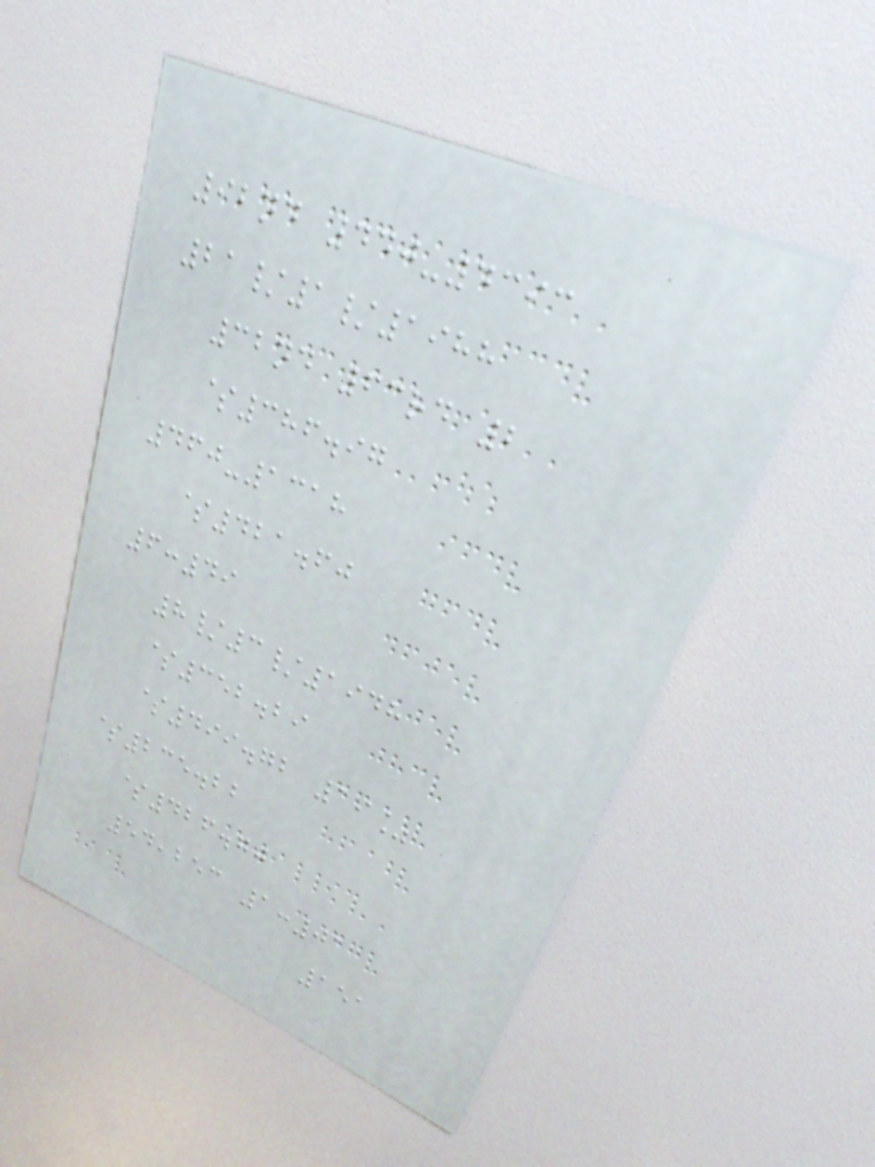92nd 440-4393
21/1/1988
32nd 63rd 2
$386.97
460-1318
$421.60
6:49
8/3/1948
$352.29
$499.72 19%
$235.22
$426.70
54,253 1:01
151
